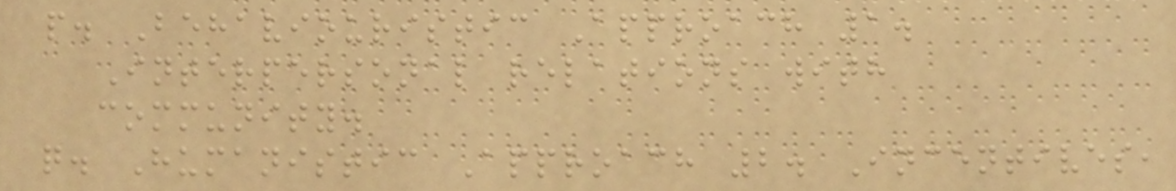p. Behaviouristic Approach 1.
Interpersonal relations with
community.
q. Humanistic Approach 2. Incentives,
